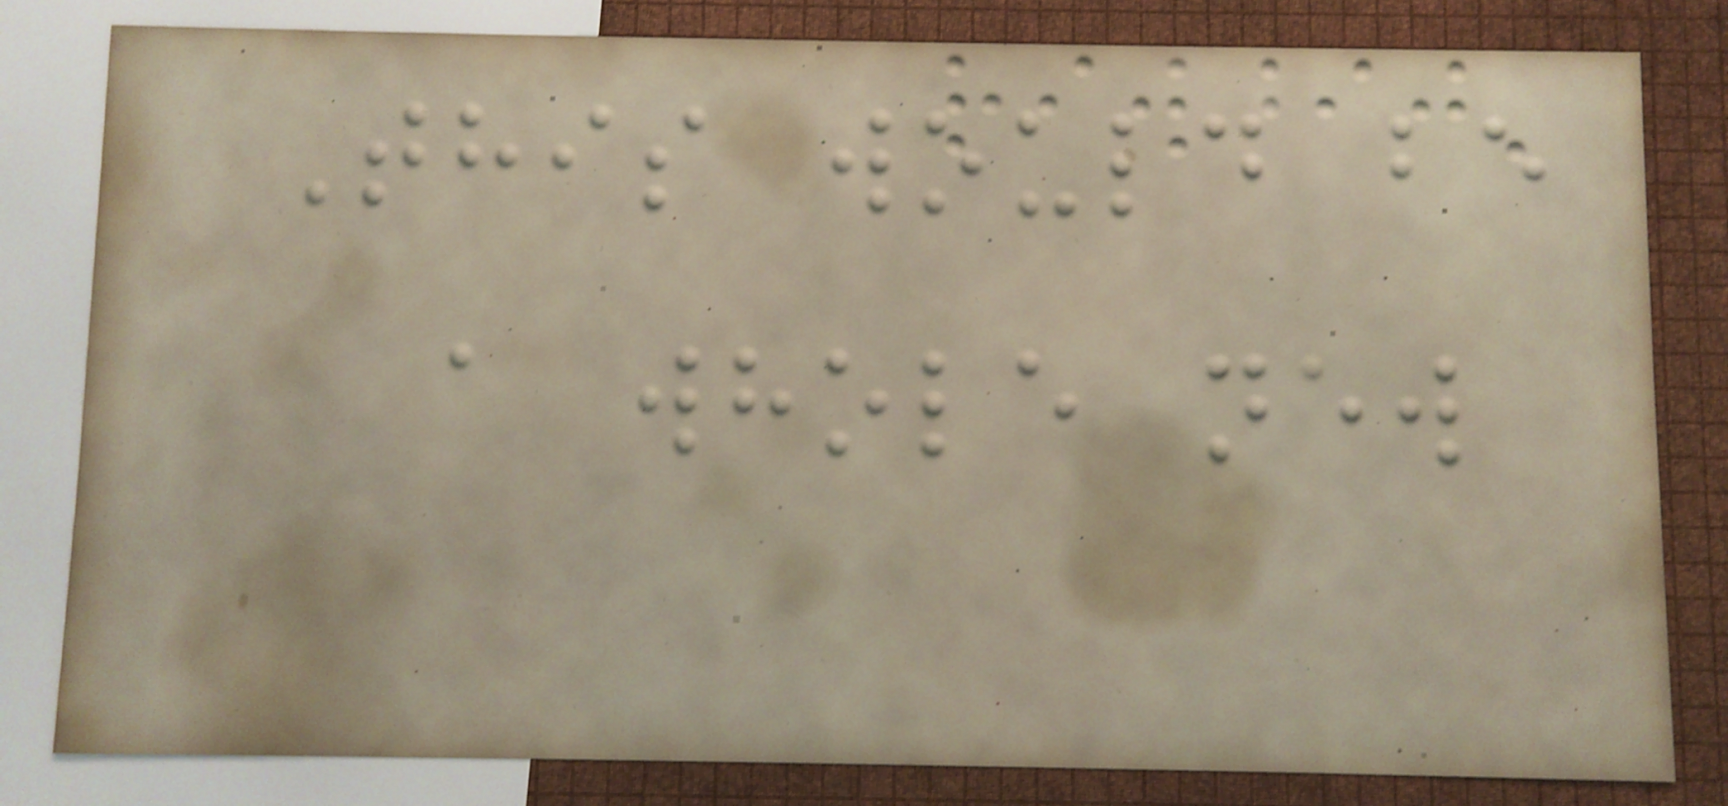This would be
a whole new
